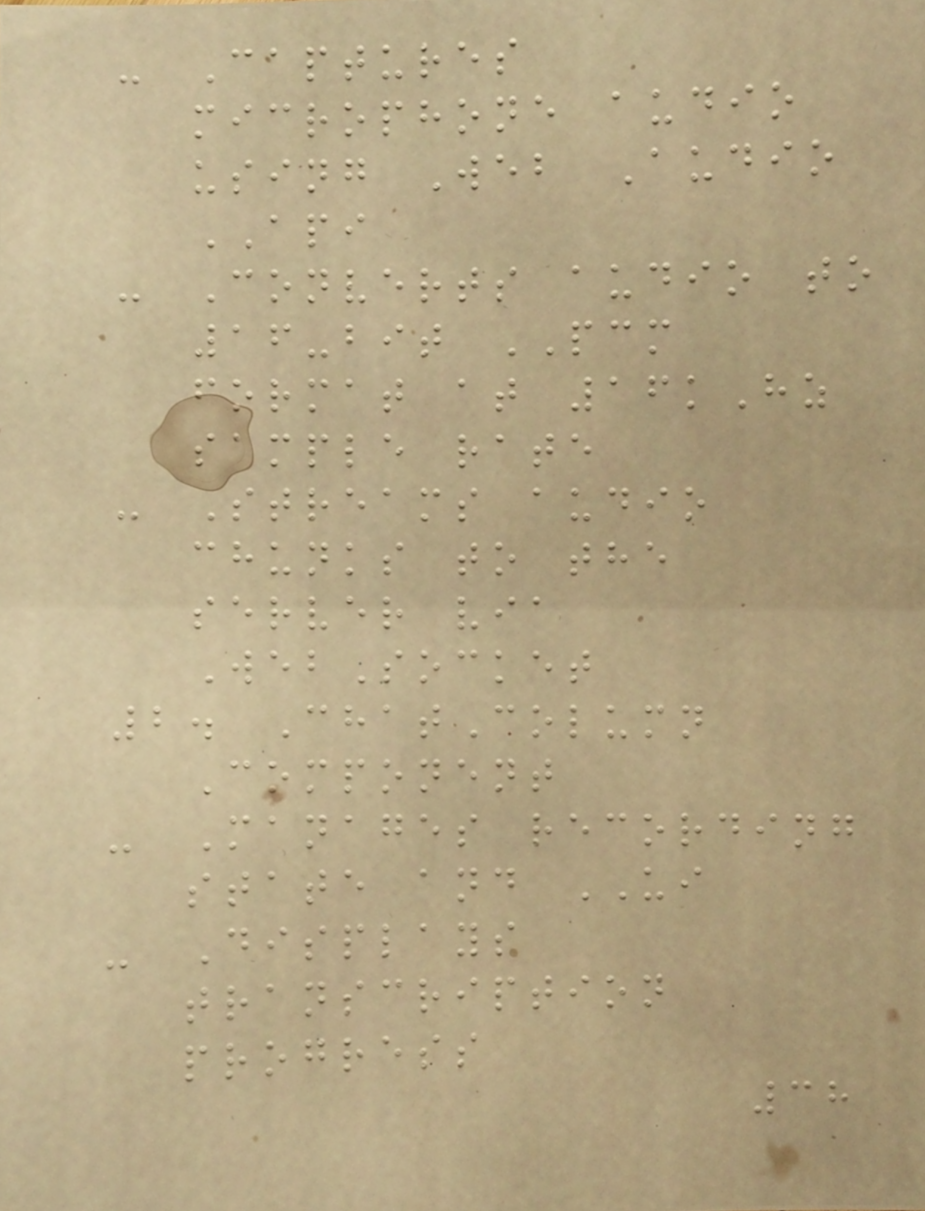- Captures
microphone audio
using Web Audio
API
- Converts audio to
16-bit PCM
format at 16kHz
sample rate
- Streams audio
chunks to the
server via
WebSocket
2. ChatColumn
Component
- Manages recording
state and UI
- Displays
transcription
progress
38
